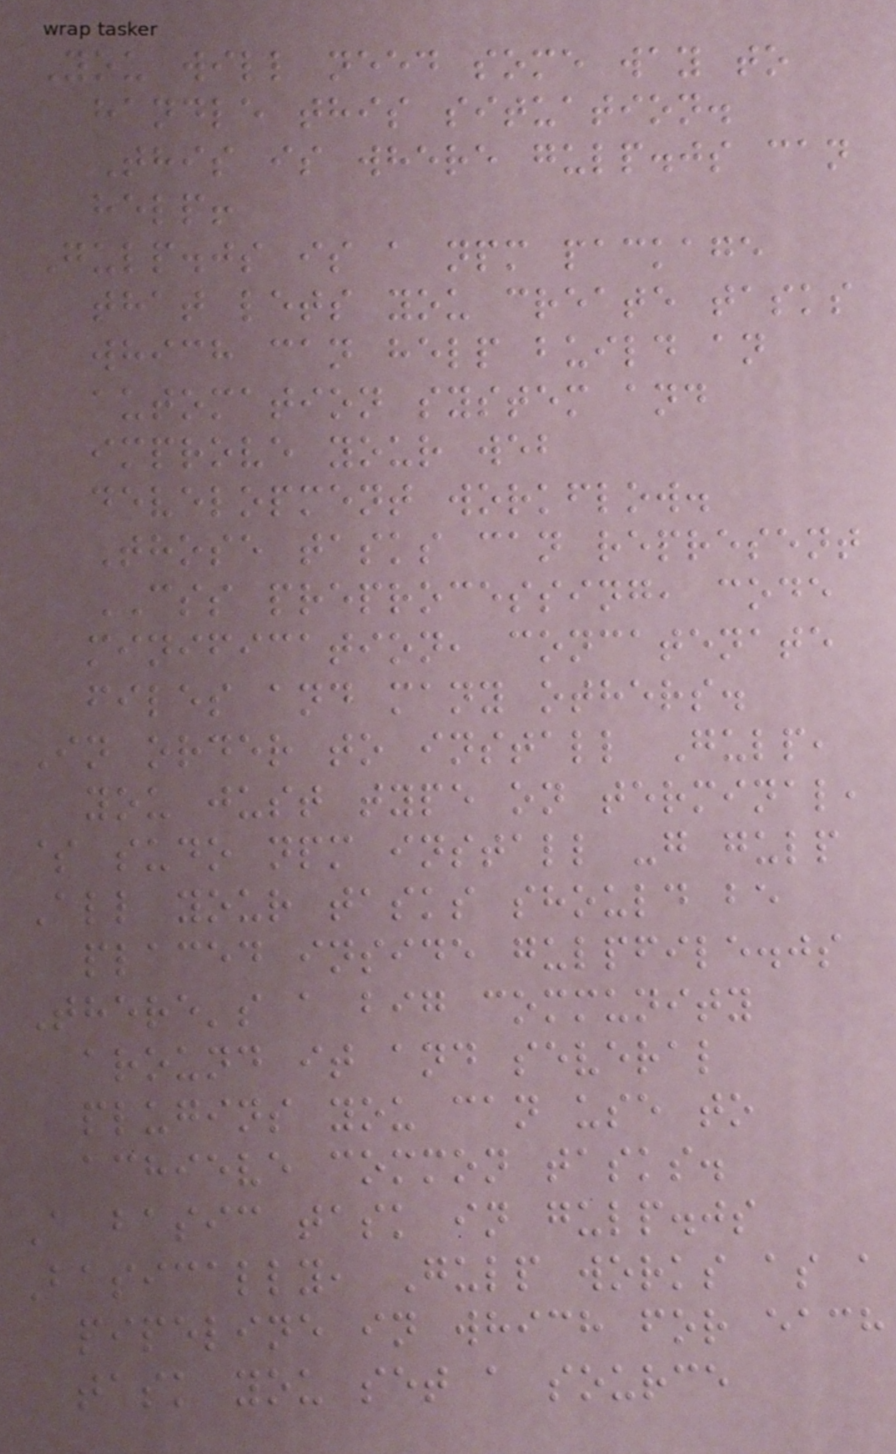You will need some way to
handle this situation.
This is where gulp.js can
help!
Gulp.js is a npm package
that lets you create tasks
which can help build an
automation system and
improve your web
development workflow.
Those tasks can represent
CSS preprocessing, code
minification, concatenate
files and many others.
In order to install Gulp,
you just type on terminal,
$ sudo npm install -g gulp
All your tasks should be
placed inside gulpfile.js
There's a big community
around it and several
plugins you can use to
achieve common tasks.
A basic task in gulp.js
Basically, Gulp works as a
pipeline in which for each
task you set a source
